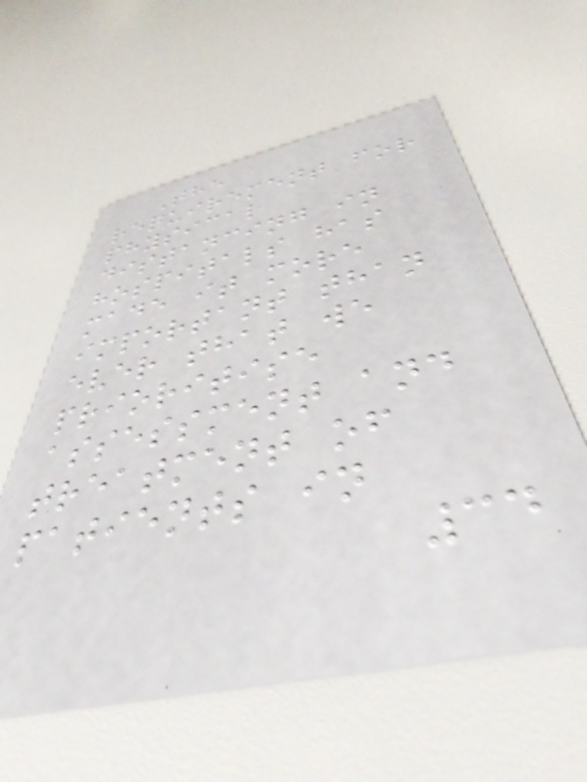The
requirement for
physical
distancing in
hospitals has
made it more
important than
ever that we
prioritise
assessment and
treatment of
patients in
34
